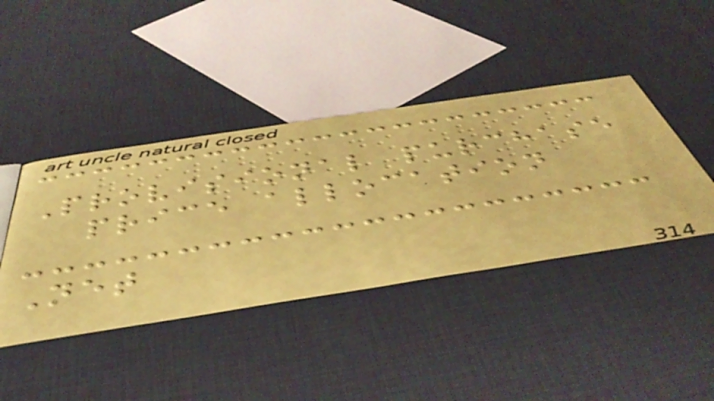Provisional purchase
price allocation
Net
